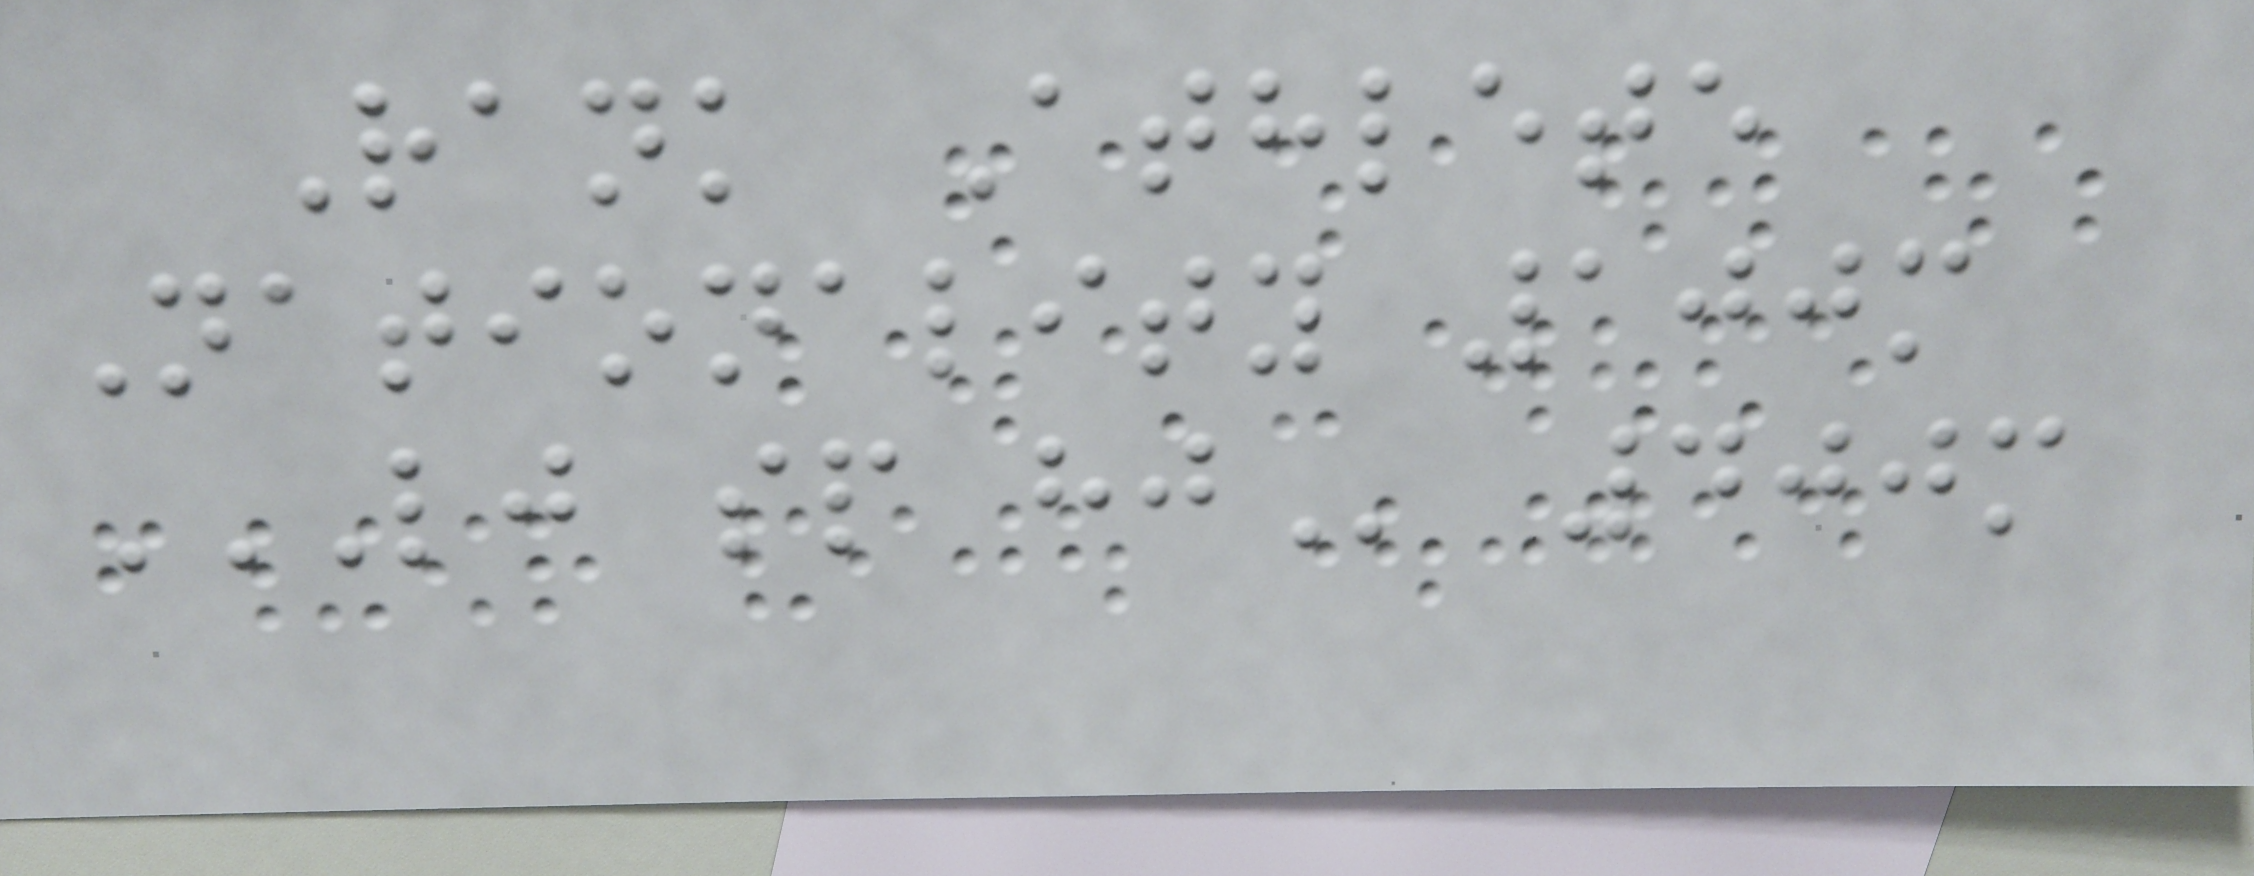Rank Athlete
Nationality 100m
LJ SP HJ 400m
